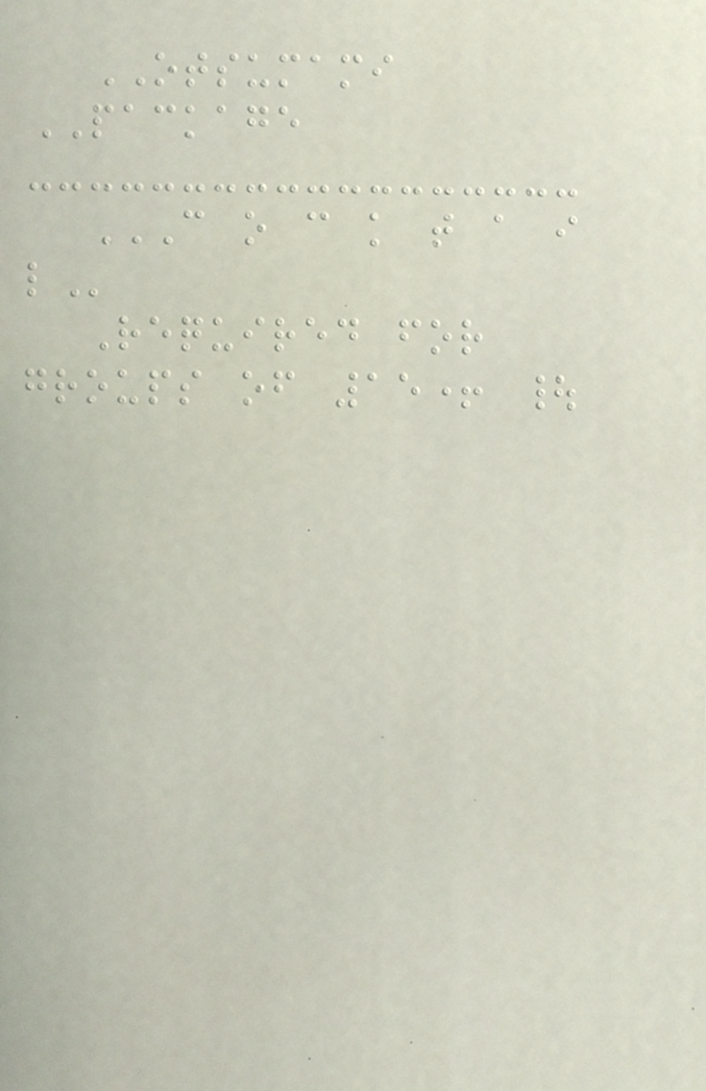OTSUMAMI
PACKAGE
C O C K T A I
L
Required for
groups of 15+ |
